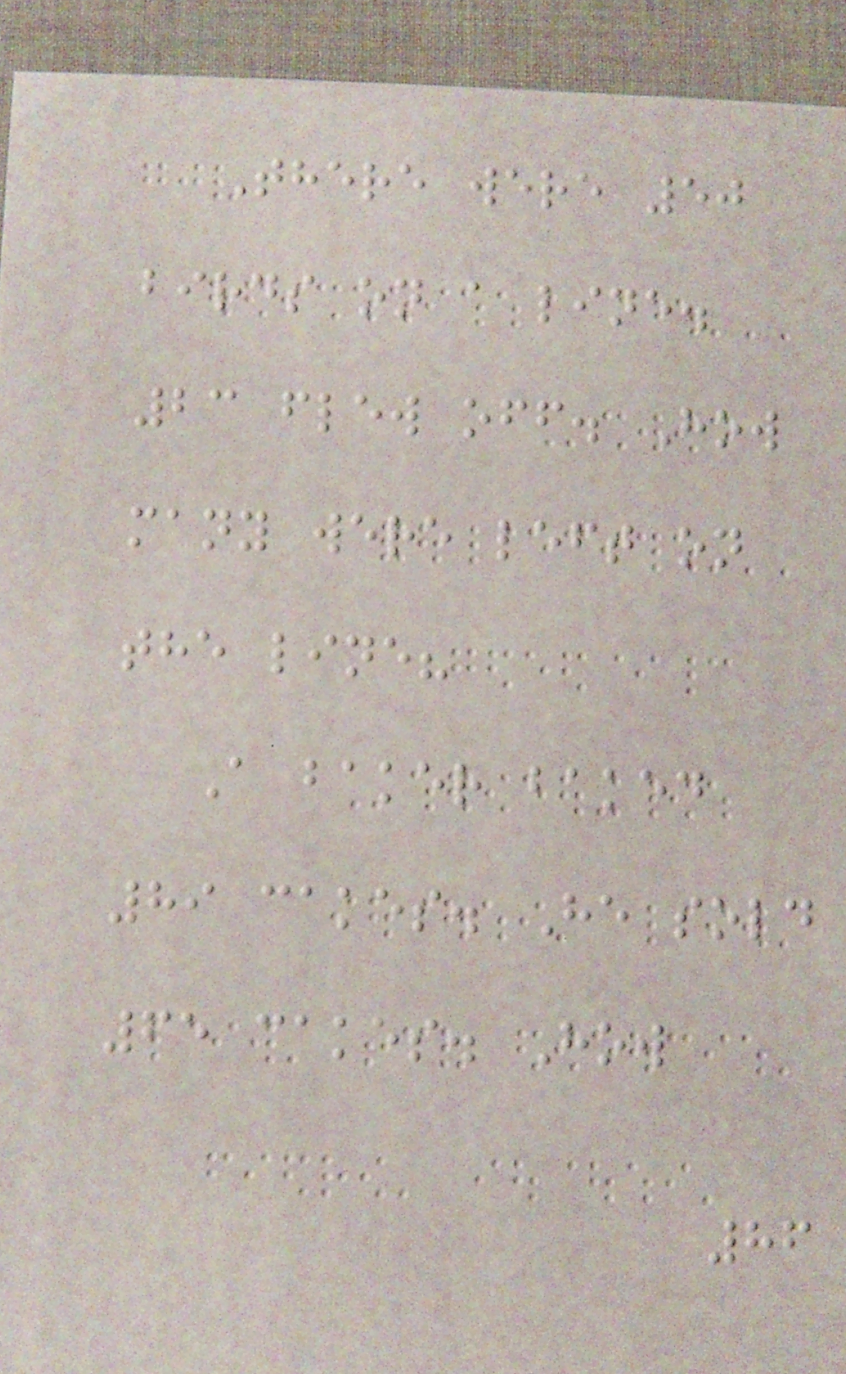There were 50
birds on a line.
23 flew off. How
many were left on
the line?
A baker baked
89 cakes. He sold
65 cakes. How
86
